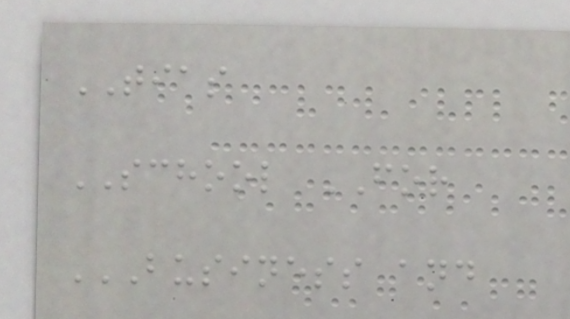TIAS
SCHOOL FOR
BUSINESS AND
